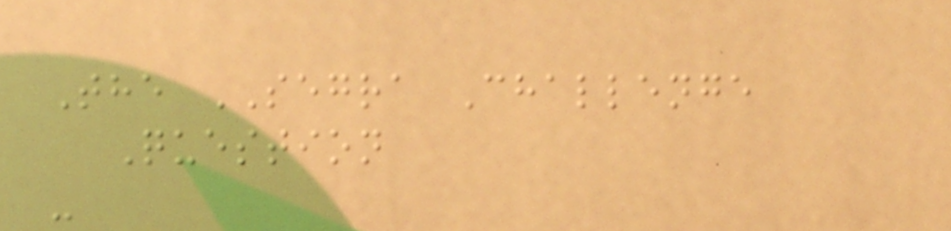The SEGRA Challenge
Question
-
